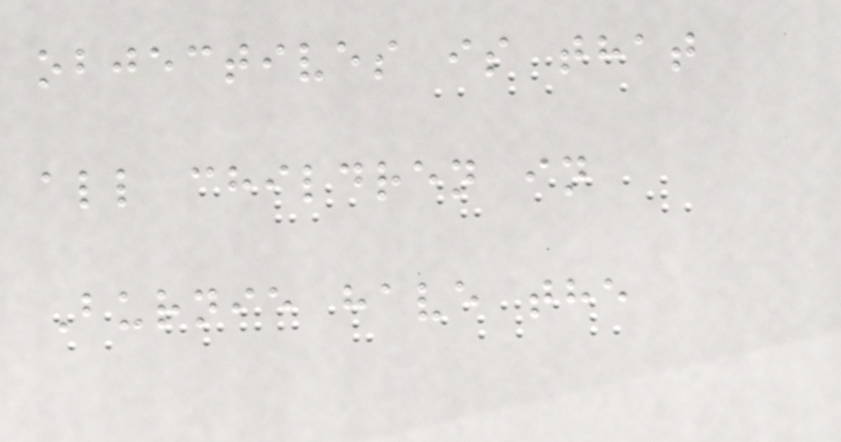objectives is that
all children in
Burnie have the
